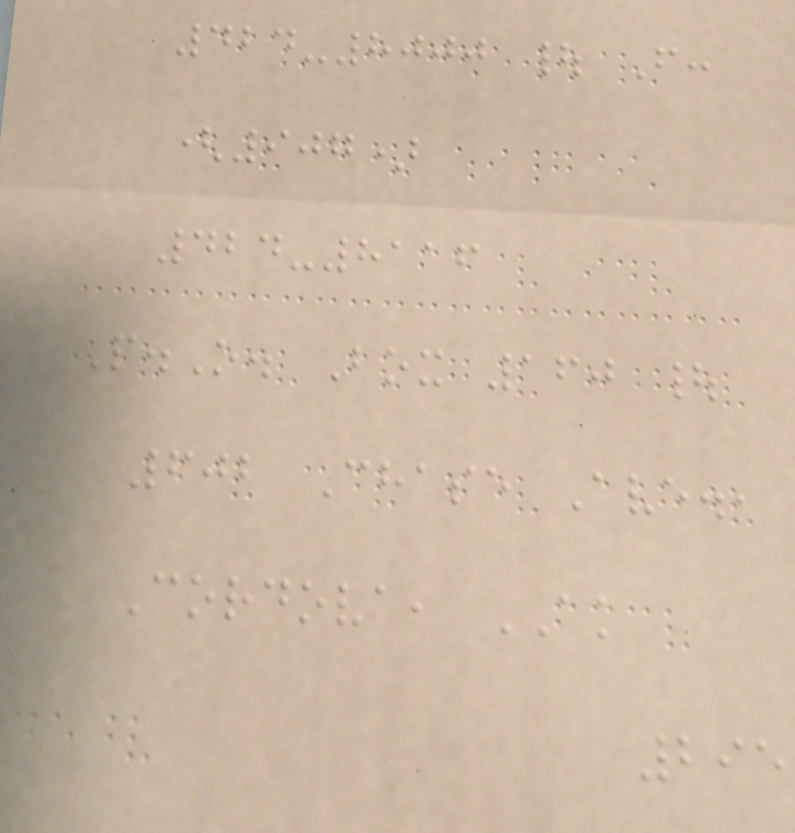424-8000 | F:
(907)
424-8116
P.O. Box 160 |
602 Chase Ave.,
Cordova, AK
295
